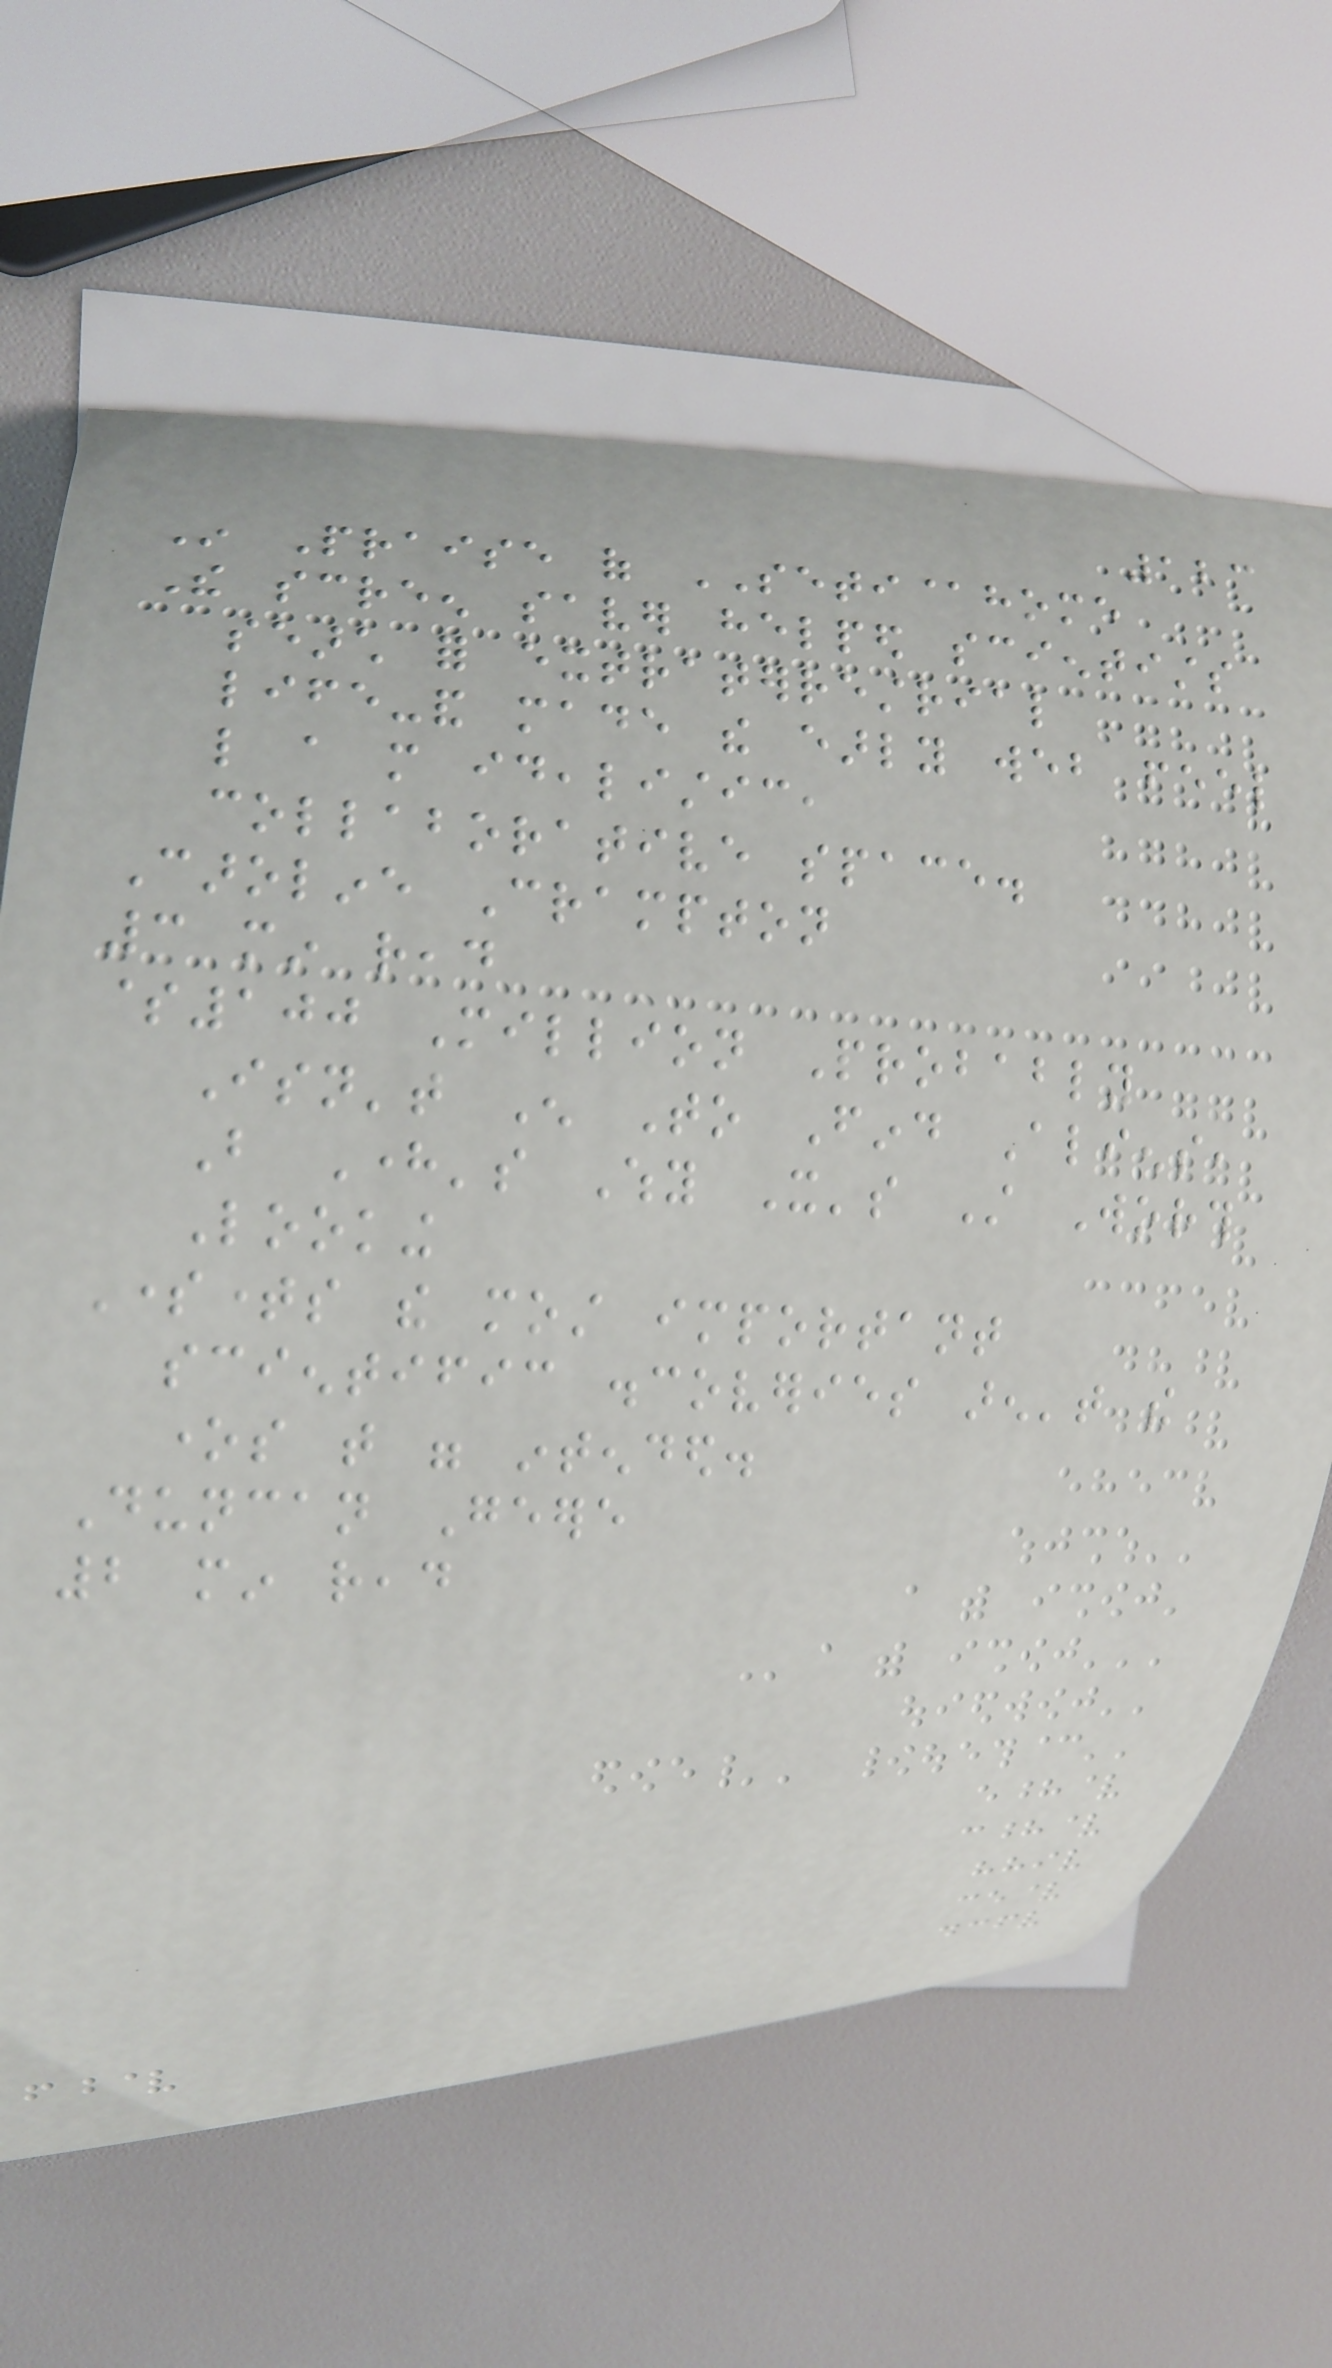123
In Praise of SETI@home
The screen saver helped scientists
search for extraterrestrial
life-and made the early web feel
like a more idealistic,
collaborative space.
Caroline Crampton
3 min read
$100 Million Probably
Isn't Enough To Find Aliens,
But Here's Why It's Still Worth
Looking
Sometimes the most important
scientific discoveries aren't the
ones that were intended.
Duncan Geere
2 min read
